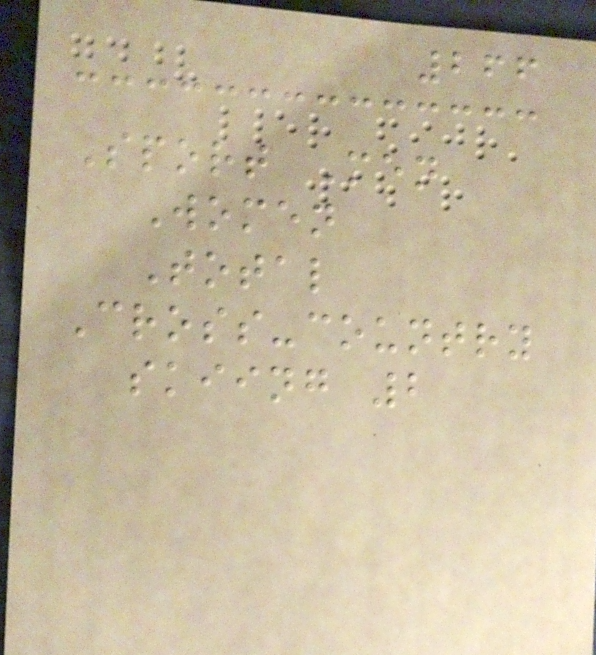266
Sport Men
Women
Total
Cross-country
skiing 2
